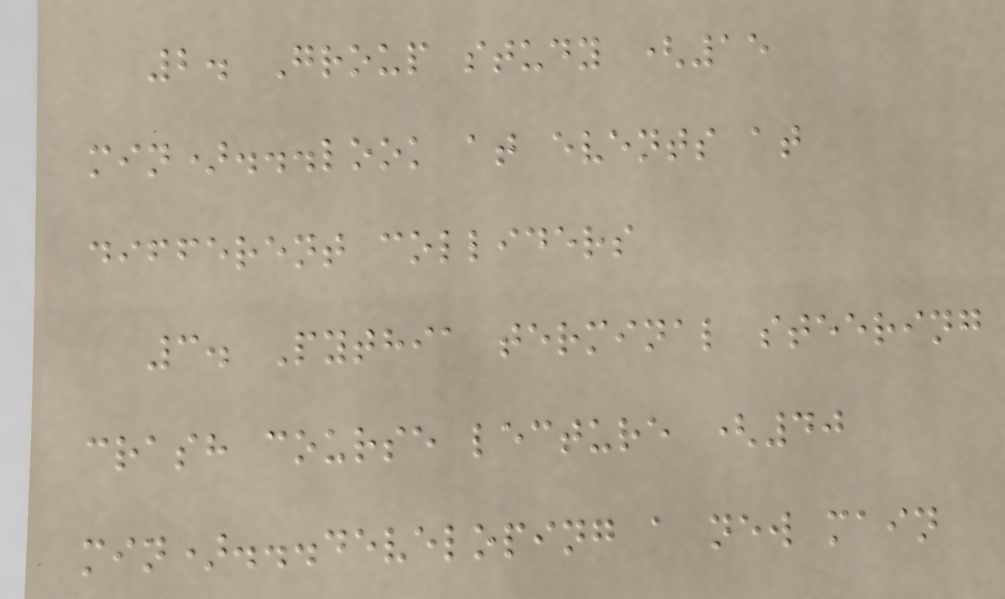2. Group study (15
min)...look at events at
different colliders
3. Pythia terminal steering
crash course lecture (40
min)...developing a new main
